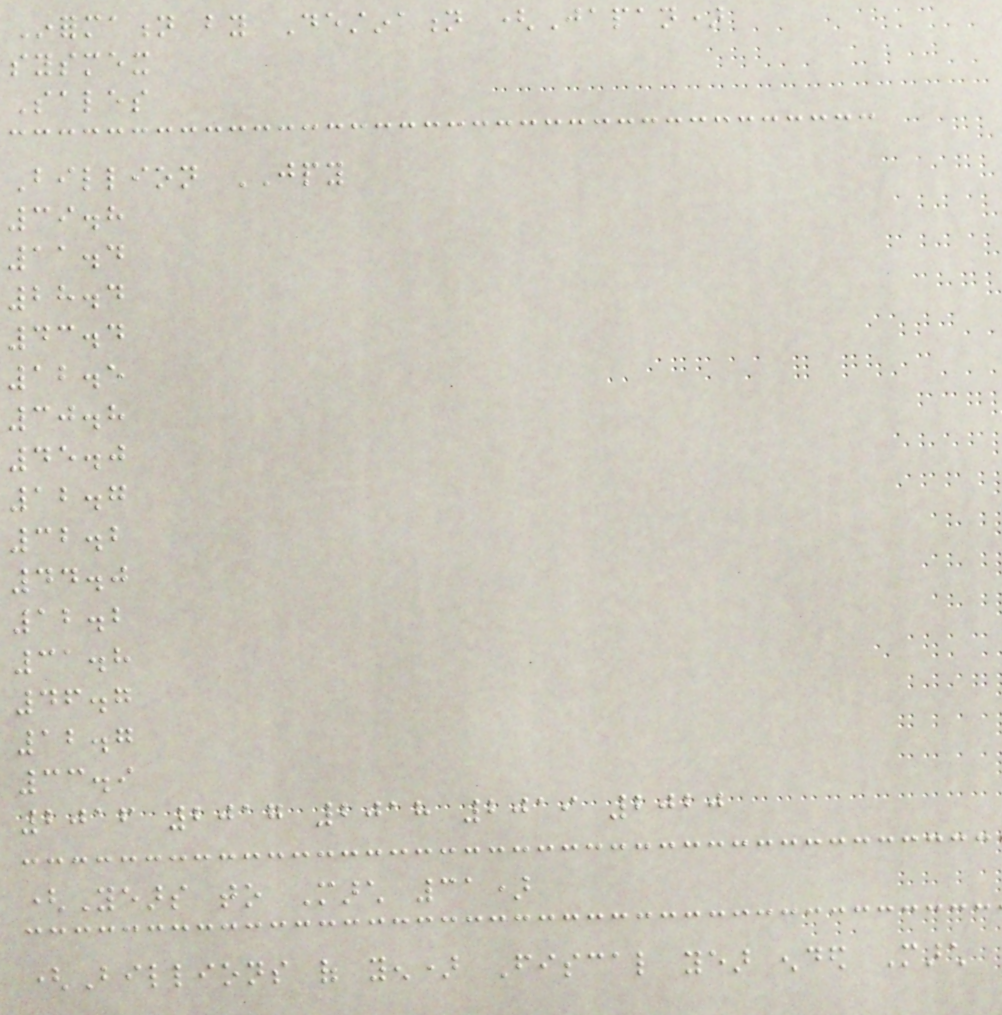Information by Destination (Japan)
sysmex
Sales
Billion JPY
39.8
11.4
28.4
43.4
12.5
30.8
45.0
12.7
32.2
44.0
12.2
31.8
46.7
12.7
33.9
2016 2017 2018 2019 2020
(Years to March 31)
(Billions of yen) Fiscal year ended March
